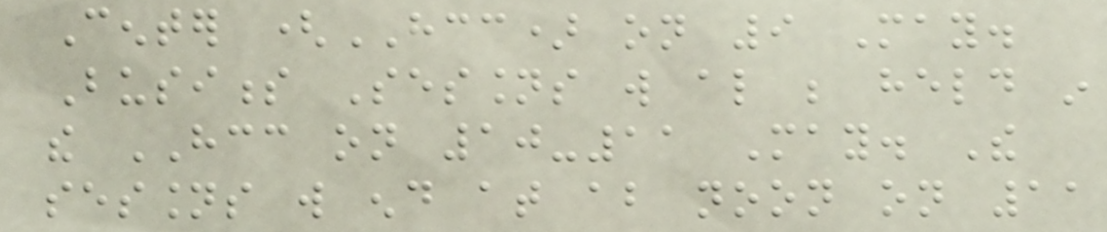Center (HCC) on 9 May.
Business Sessions will also be held in
the HCC on 10-11 May. The
sessions will end at about noon on 11
